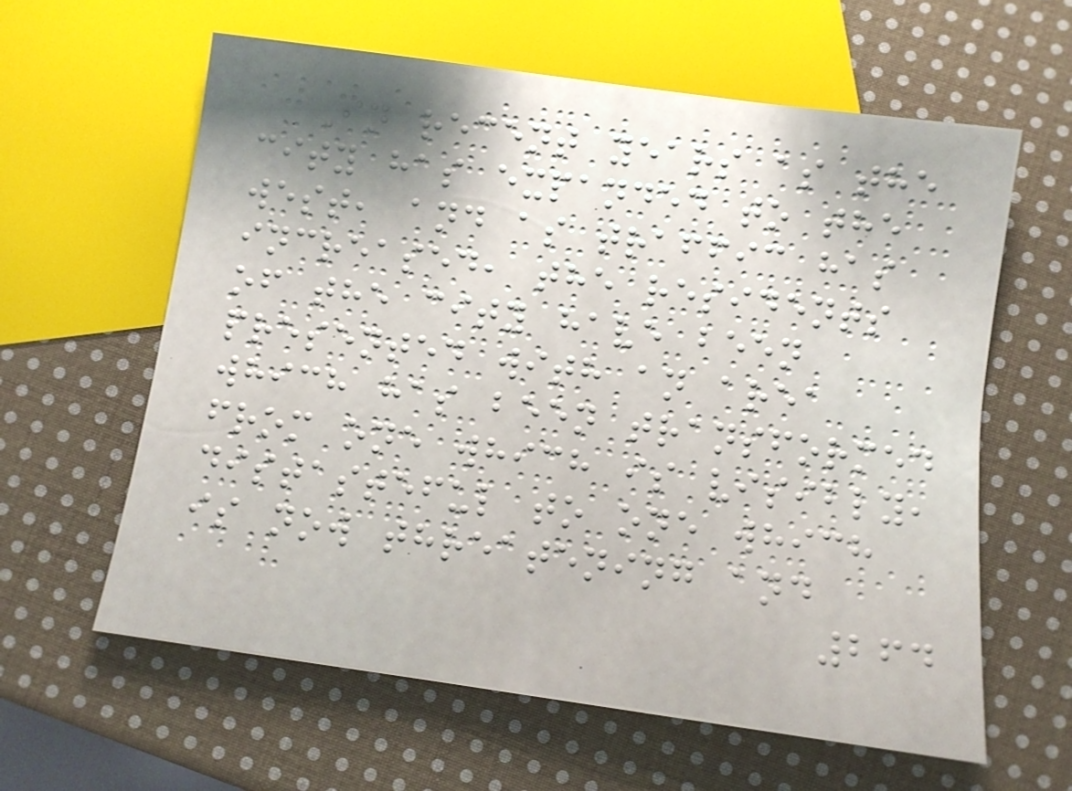In recent years as the
city has expanded to the
west, and as traffic has
increased, the residents
of the city have been
presented with an area
which has been transformed
from one which is visibly,
distasteful to one which
is now threatening and
264
